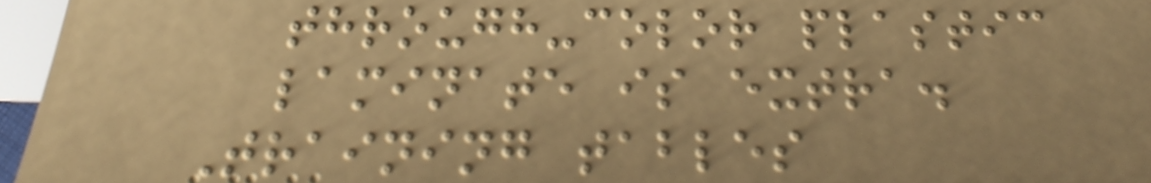through-color plastic
laminate is extra.
Training tables
